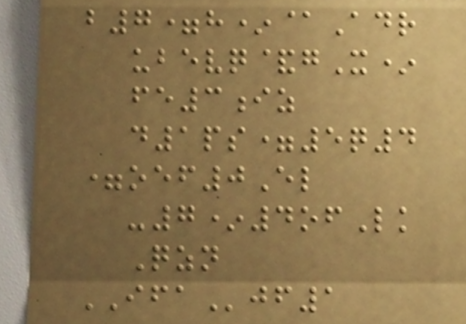b7=h*@Adr
ubevq&gX*
fe3iz
d1ps=5q4
=oef0El
-7*4ofLk
Qzn
IFAjf1
